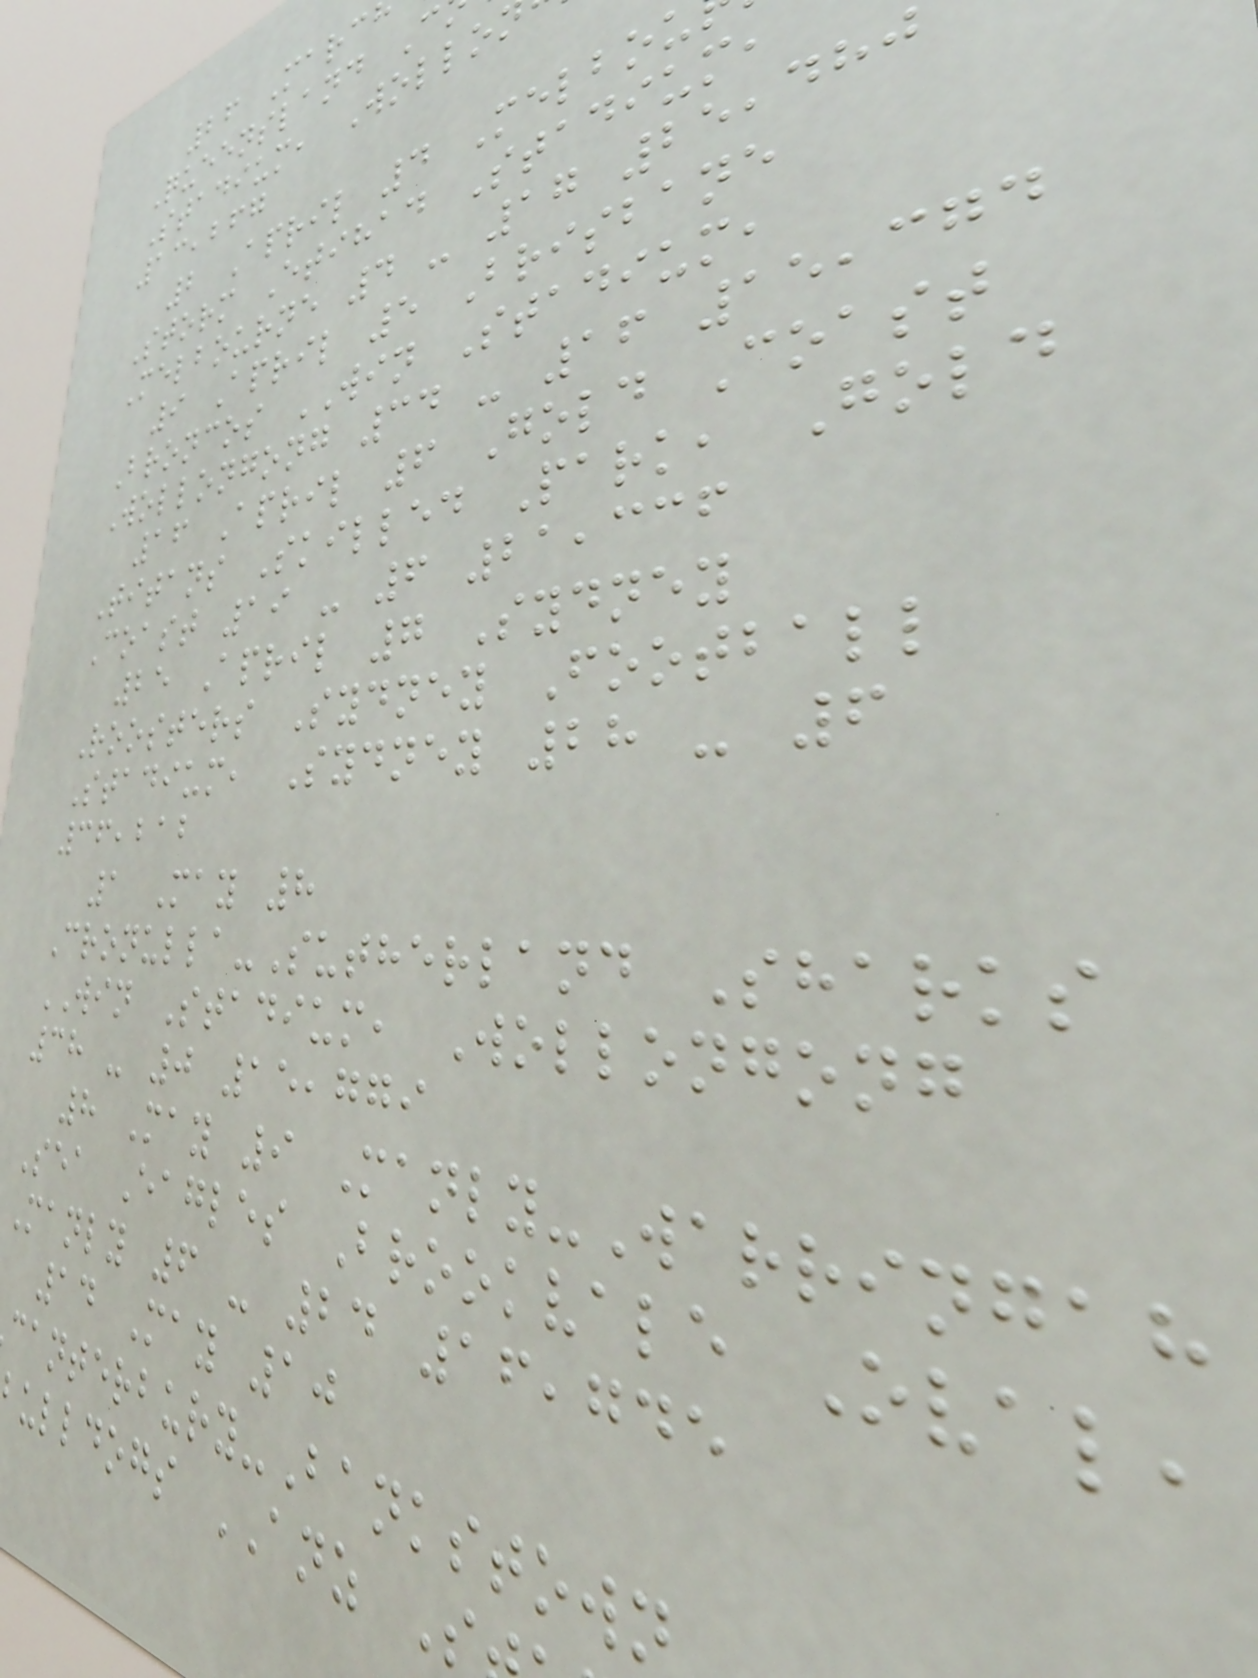26 Marc
Queensland C
Stadium, Wollo
13,267
2 April 4 Melbo
Storm Etihad Stadium,
Melbourne 4 - 17 25,480
9 April 5 Brisbane
Broncos WIN Stadium,
Wollongong 34 - 16 15,374
16 April 6 Gold Coast
Titans Skilled Park, Gold
Coast 19 - 6 21,336
25 April 7 Sydney
Roosters Sydney Football
Stadium, Sydney 28 - 6
36,212
1 May 8
Cronulla-Sutherland Sharks
WIN Stadium, Wollongong
38 - 0 15,779
8 May 9 Manly-Warringah
Sea Eagles Brookvale Oval,
Manly 6 - 24 16,745
14 May 10
anterbury-Bankstown
ulldogs ANZ S
